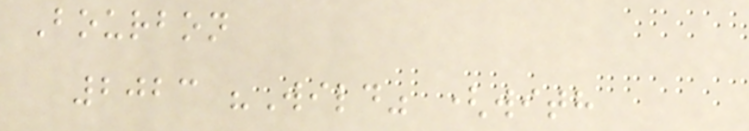Bourbon
2023 "Wild" (with
